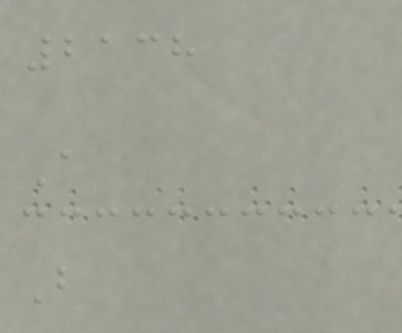2138
A
B
